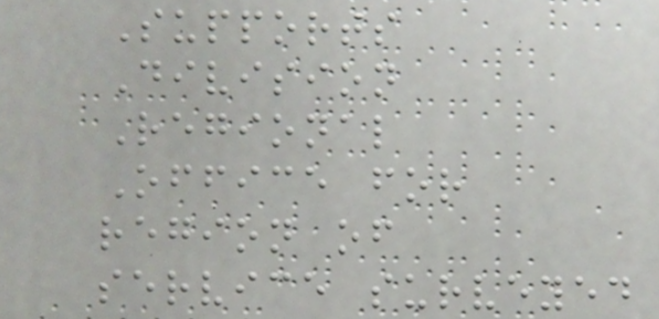Supports
Division
Regional
Office for
region of
service surveyed
